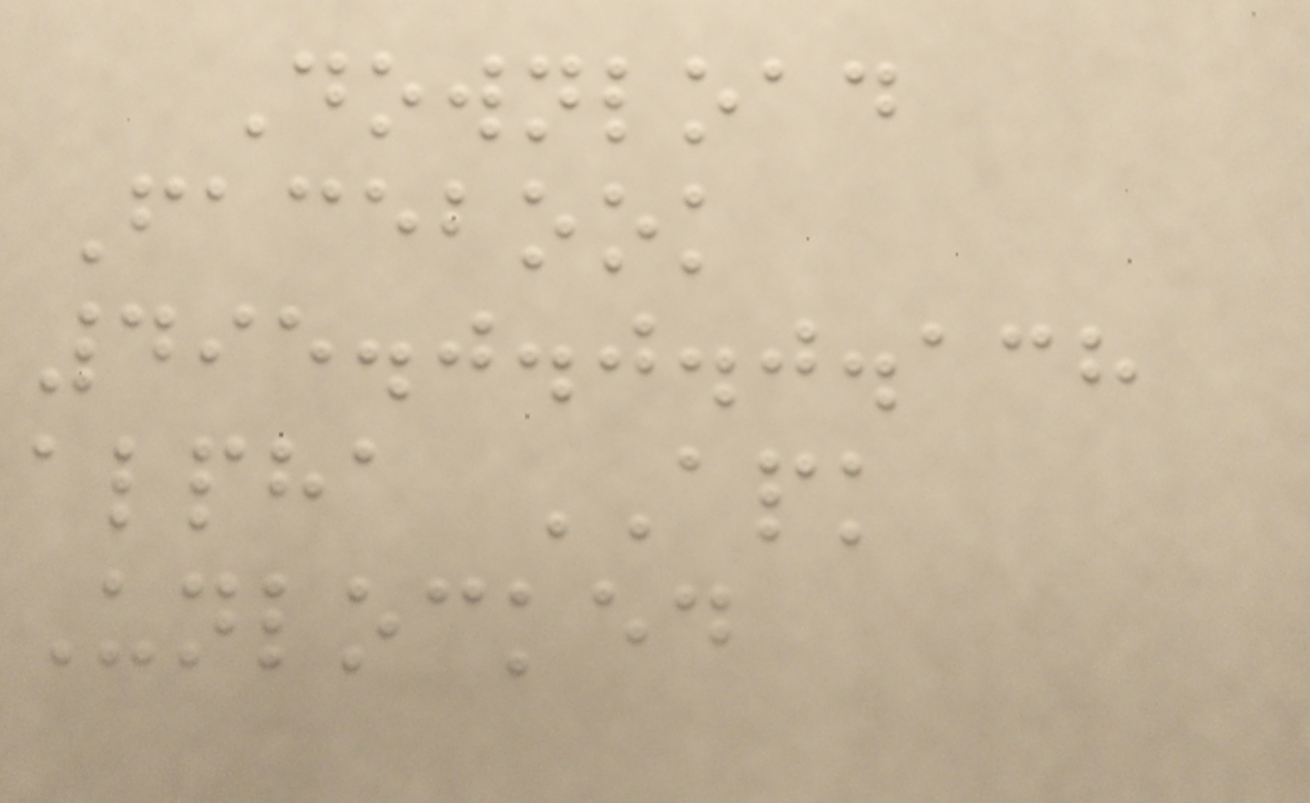Download
Facebook
495.0.0.0.138
alpha APK
Unlocked
